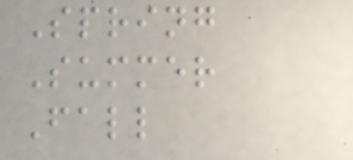Spring
Summer
Fall
